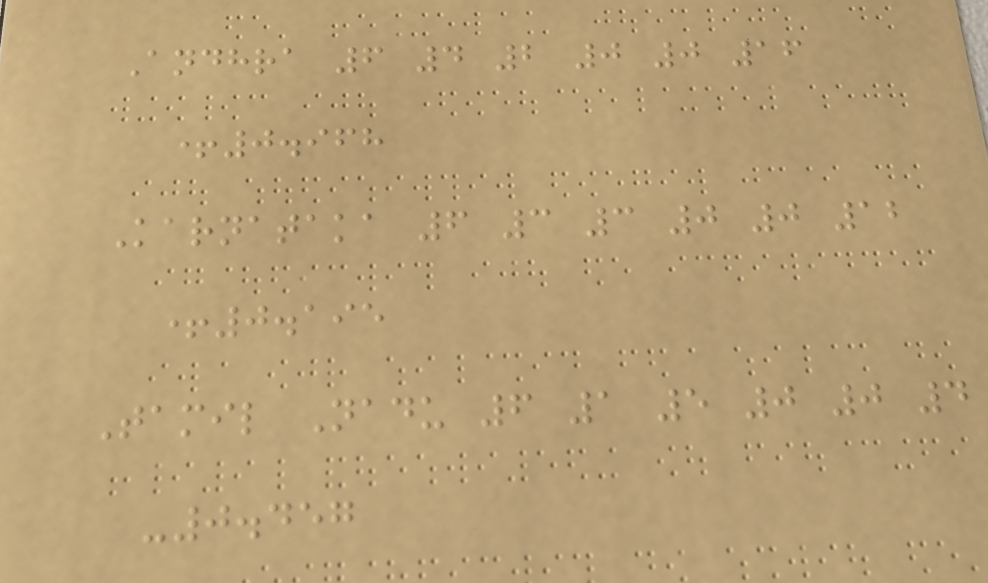Andhra 6 4 2 0 0 16
+0.968
Karnataka 6 3 3 0 0 12
+0.195
Tamil Nadu 6 1 5 0 0 4
-0.457
